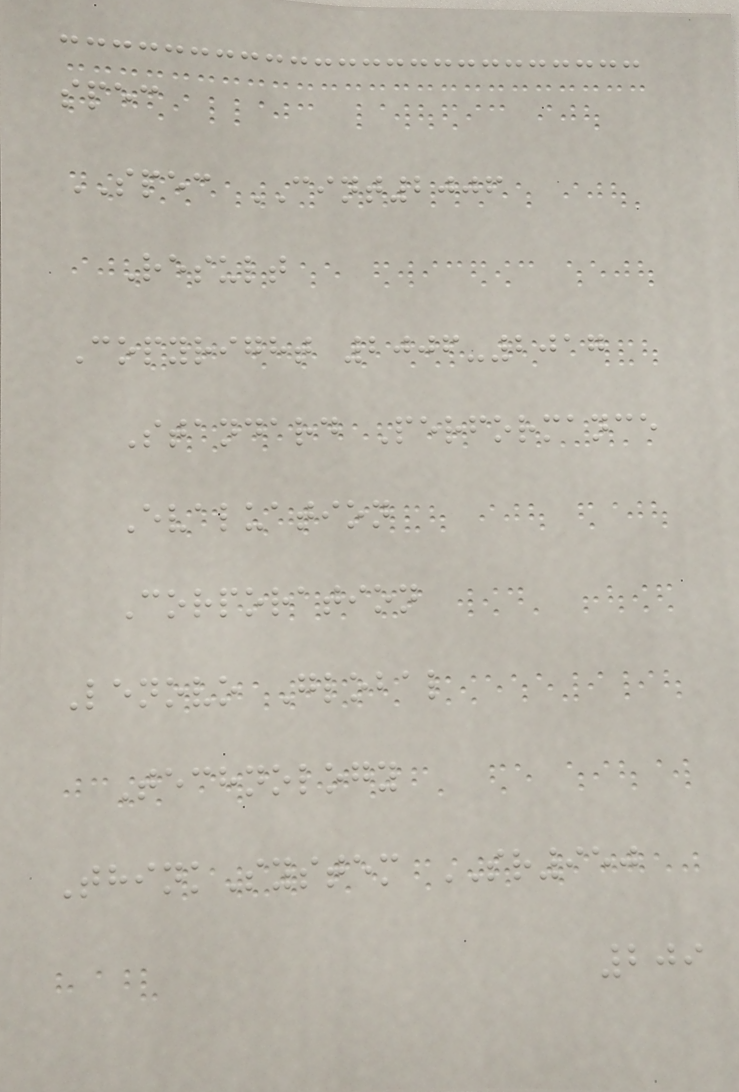spec
SPEC CINT2006
Result
Copyright 2006-2017
Standard Performance
Evaluation
Corporation
Lenovo Global
Technology
ThinkSystem SR950
209
